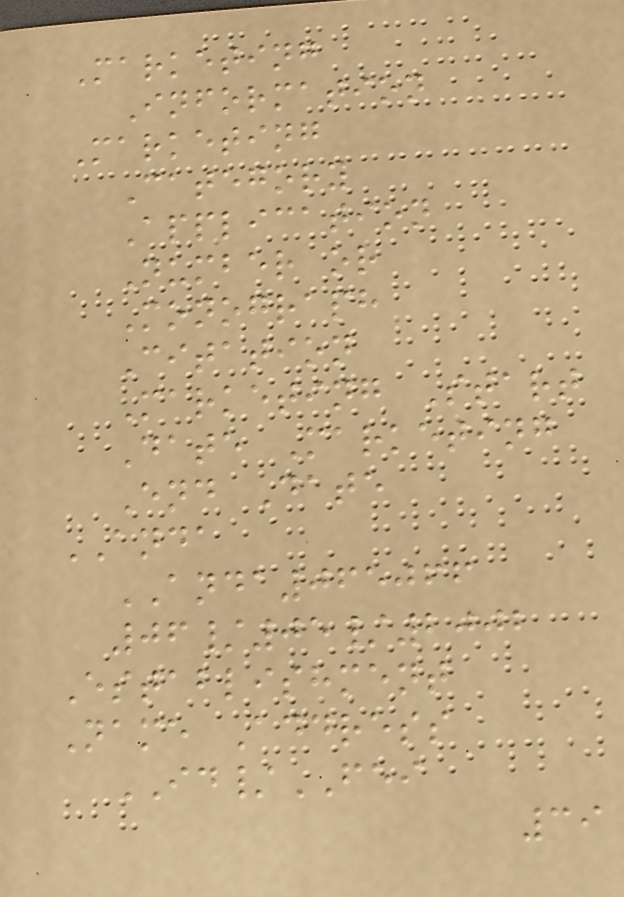Marketing
Information
Marketing
Category
Application
Number or
Monograph
Citation
Marketing Start
Date Marketing
End Date
ANDA
ANDA065066
06/05/2002
Establishment
Name Address
ID/FEI
39
